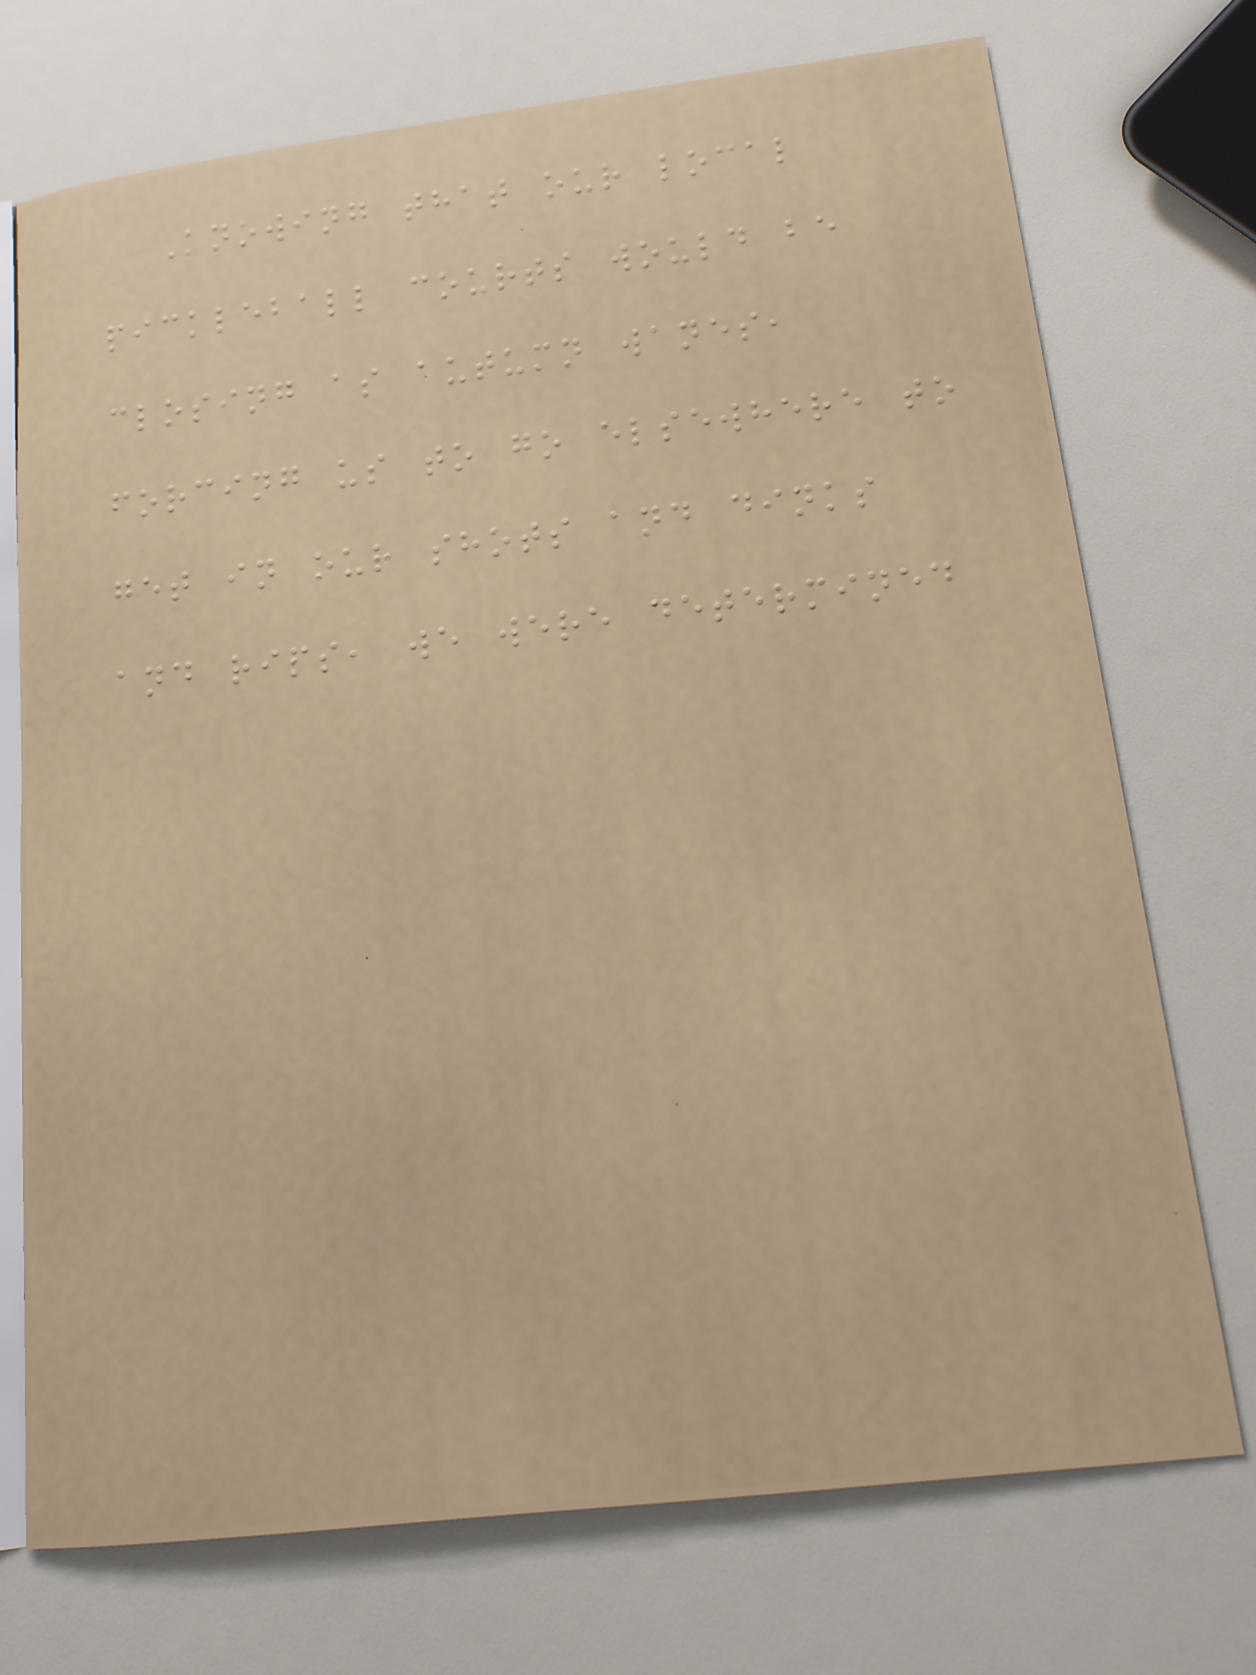Knowing that our local
pickleball courts would be
closing as autumn wanes,
forcing us to go elsewhere to
get in our shots and dinks
and rips, we were determined
